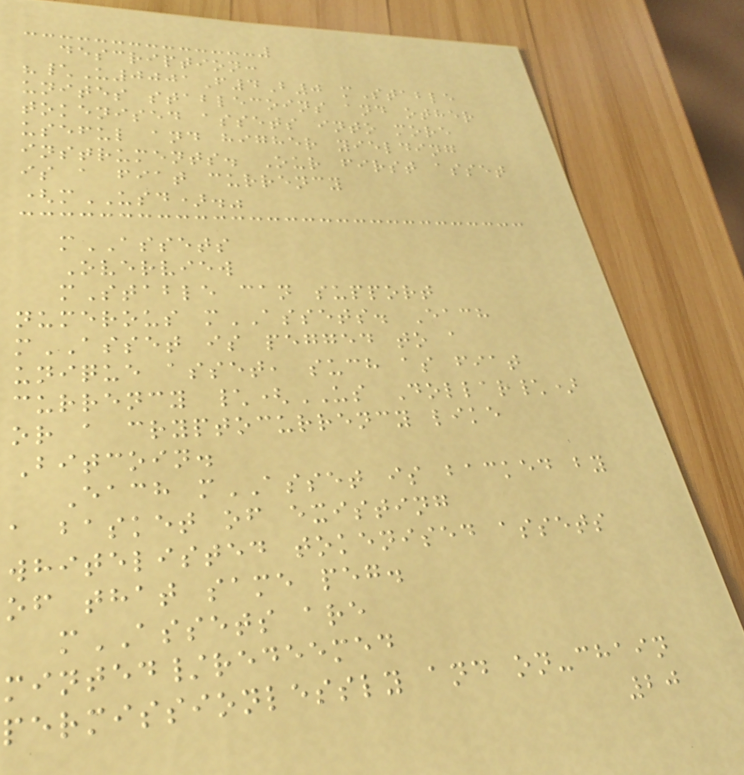description:
"\U0001F4B0 mStable
unites stablecoins and other
tokenised assets into more
useful and higher yielding
instruments. Our first asset
is a fiat currency
(mUSD)."
mASSETS
Overview
mStable can support
numerous mASSETS. Each
mASSET is pegged to a
unique asset, such as fiat
currency \(US Dollar\)
or a cryptocurrency like
Bitcoin.
Each mASSET is backed by
a basket of existing
whitelisted tokenised assets
of that same peg.
mASSETS are
minted/redeemed
permissionlessly and on-chain
20
